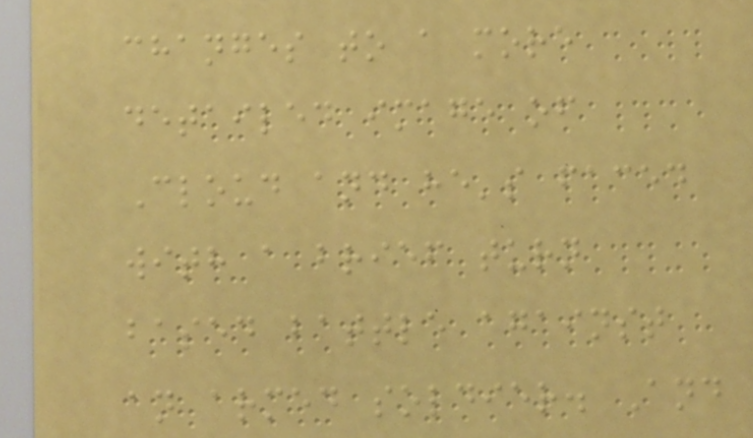changes to a more
detailed image of
Cloud and he's faced
with a brief turn
based battle against
an armed soldier. And
